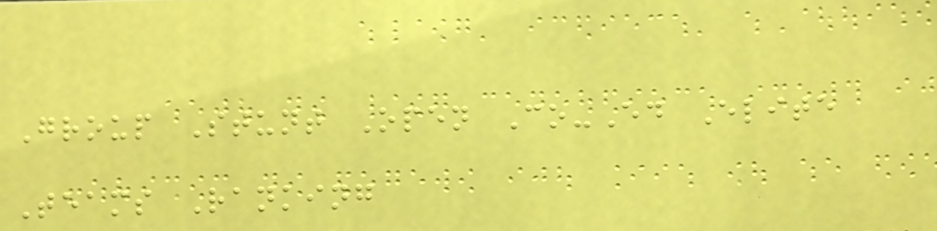Group Stunt Open Co-Ed Elite
Teams Ranking
